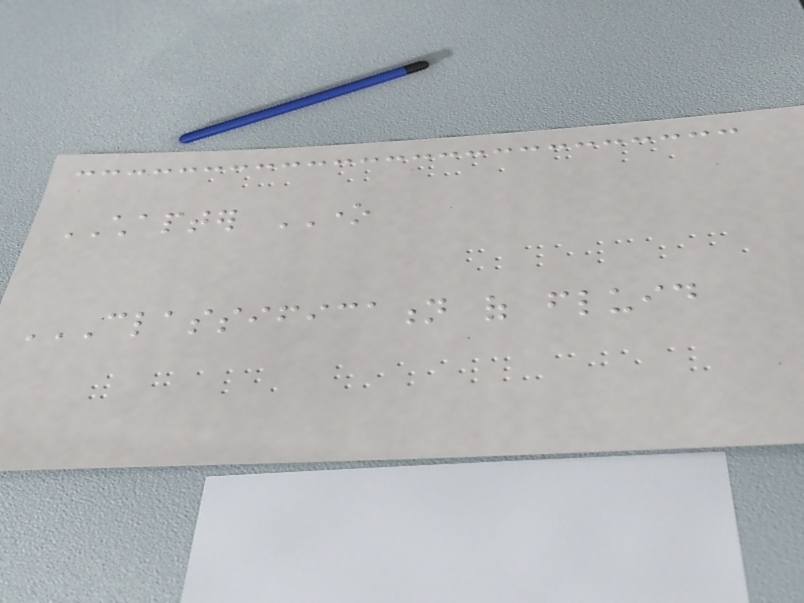CHAPTER ONE
CLASSIFICATION OF FLUID
